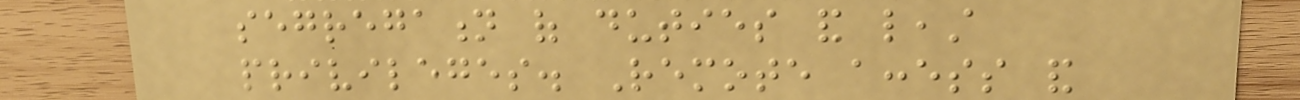segregation of duties and least
privileges. Remote access and
